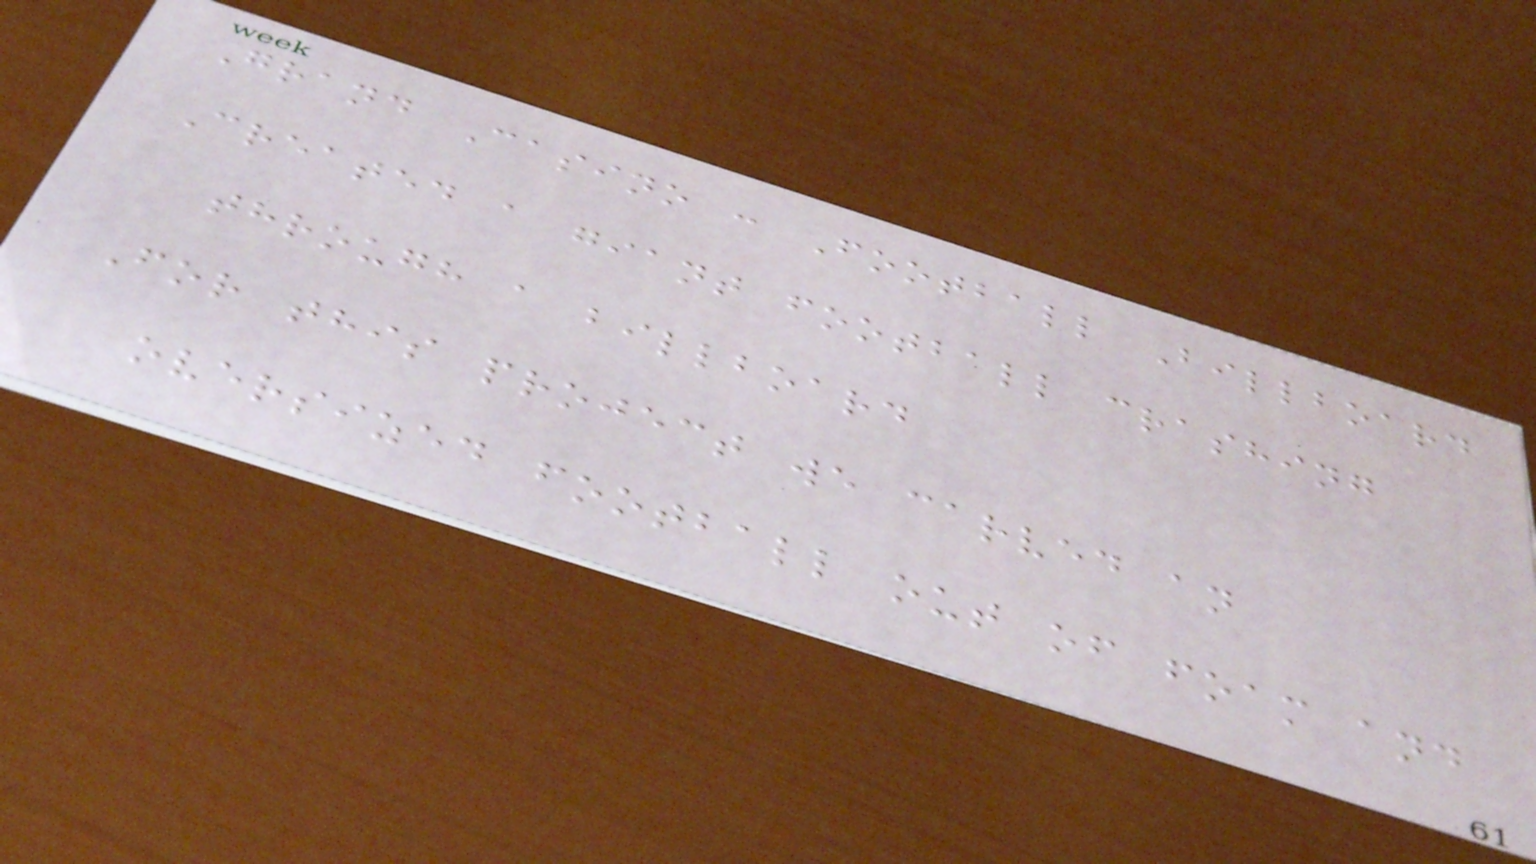Grand Casino : Football Billboard
Created a giant football crashing
through a billboard
For this project we carved an
oversized football out of foam and
